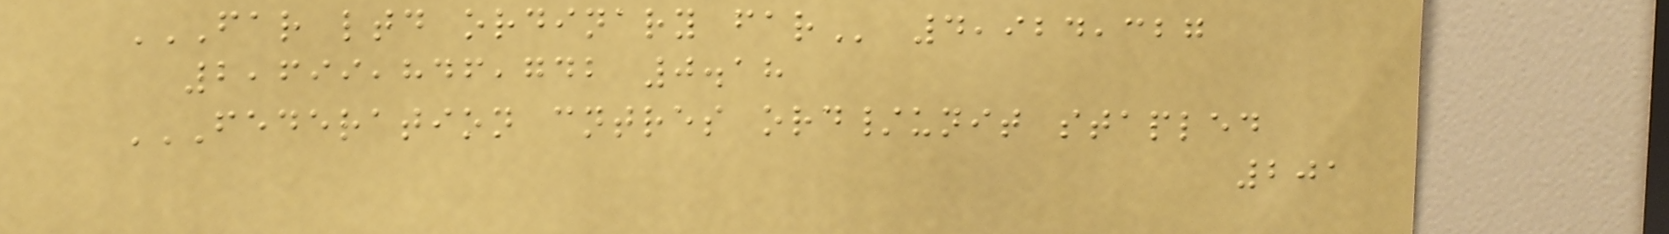FAR LTD ORDINARY FAR 4,924,327
2,699,846,742 0.18
FEDERATION CNTRES ORD/UNIT STAPLED
201
